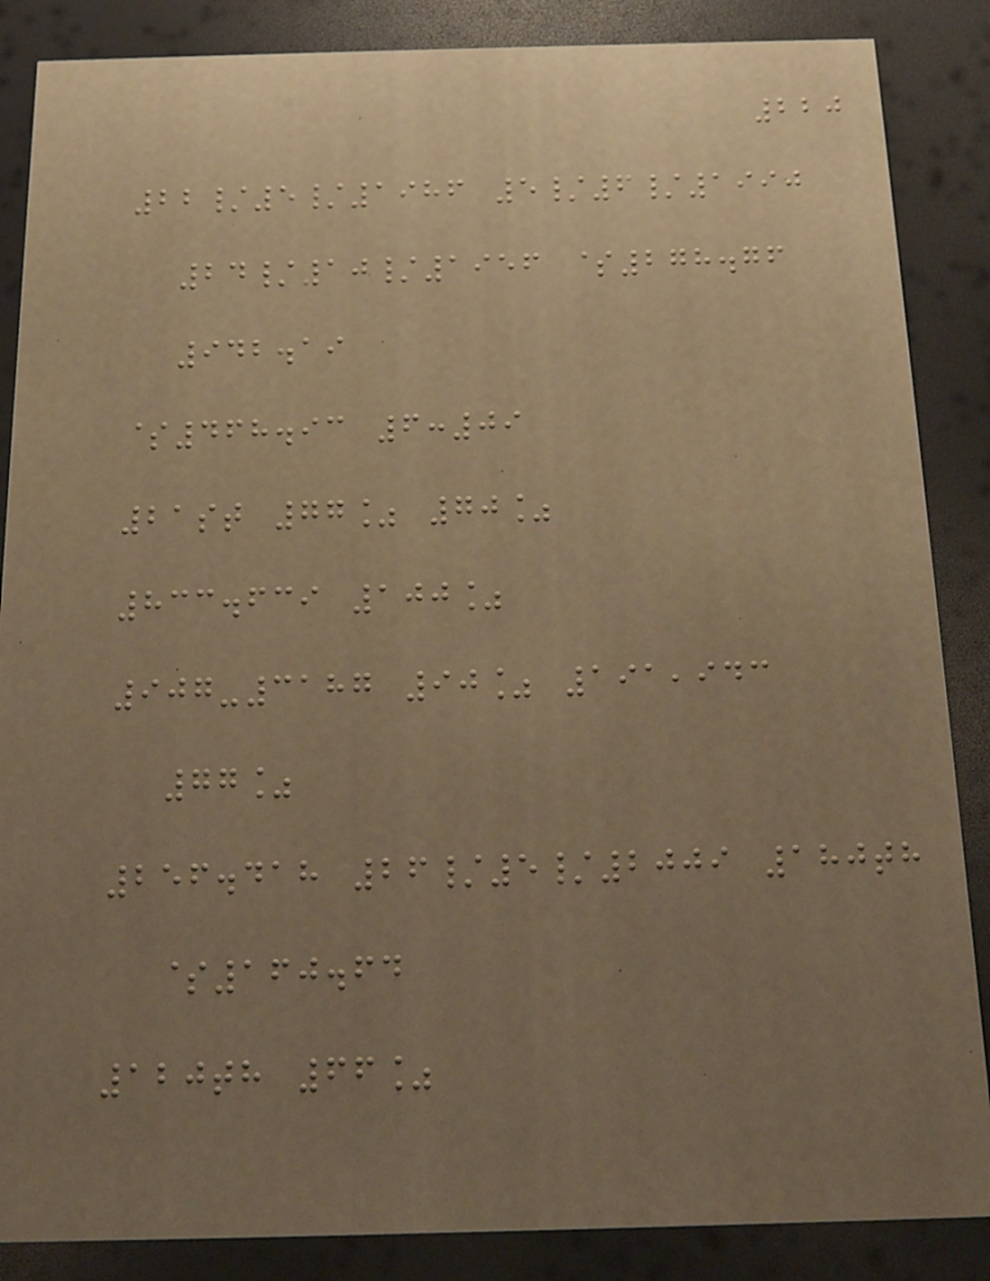220
22/5/1986 5/6/1990
24/10/1956 $278.76
942.19
$468.93 6:09
21st 77% 70%
833.639 100%
907-3187 90% 191,943
77%
256.418 26/5/2009 180th
$160.64
120th 66%
